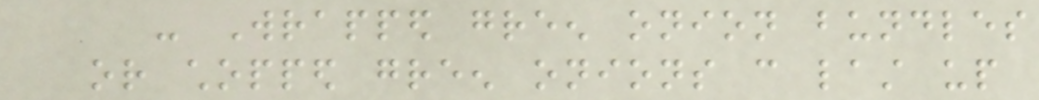- Wrapped green onion bundles
or chopped green onions can last up
